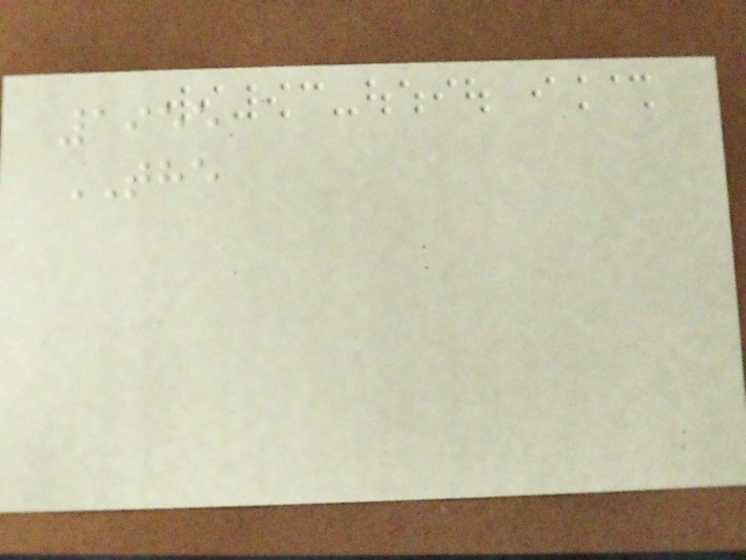1955
THE
